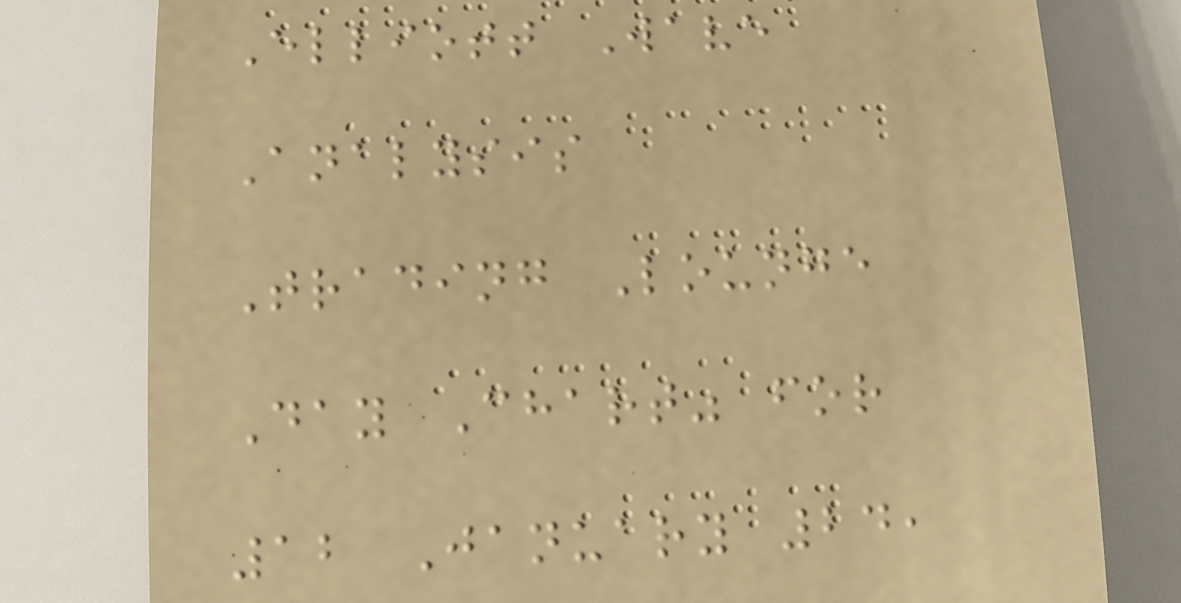Elliott Wave
Analysis
Trading Lounge
Day Chart" for
12 January 24,
